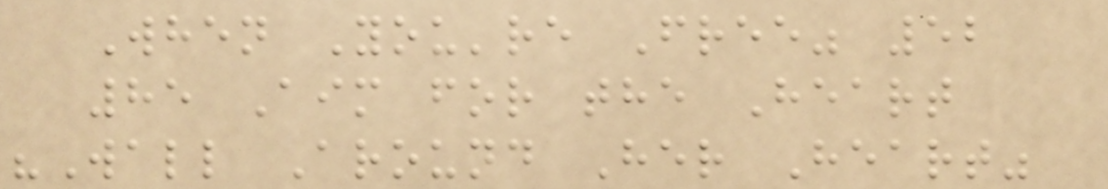When You're Free" 52
85 Aim for the Heart
"Wall Around Her Heart"
